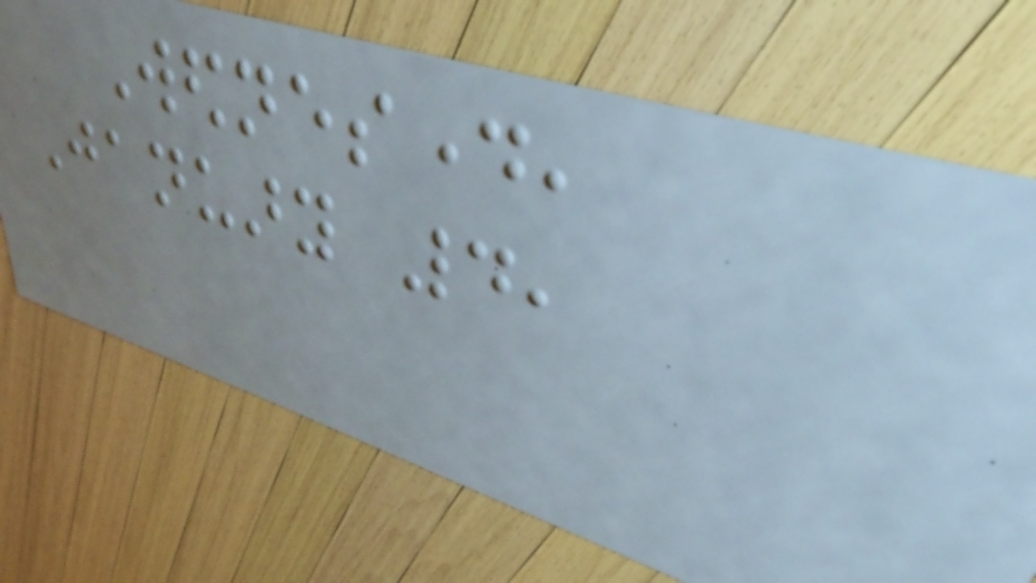Wednesday,
January 4,
